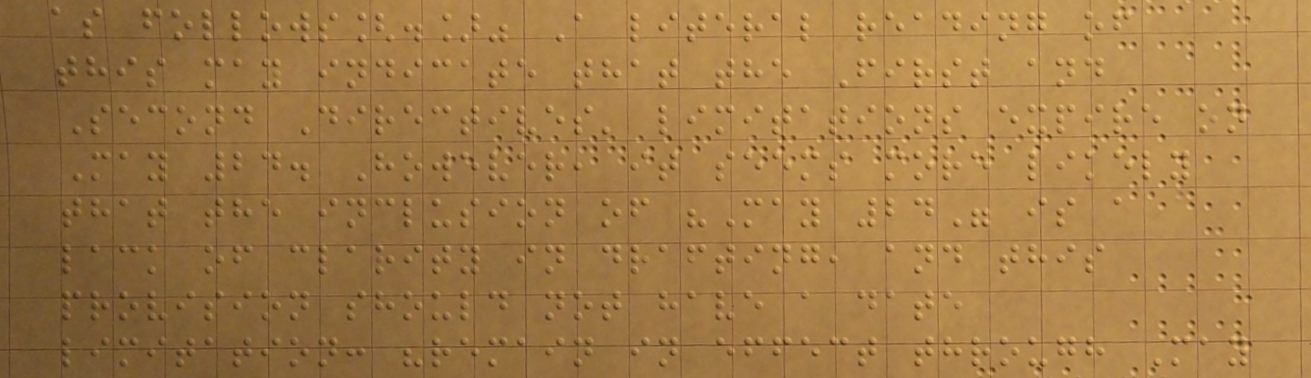as follows[.]" A literal reading of
this may indicate that the First and
Second Directives' limitations expire on
May 24. However, it seems more likely
that the inclusion of "May 24" is a
lack of clarity in drafting, and this
provision should not have a date
limitation: "remain in effect through May
